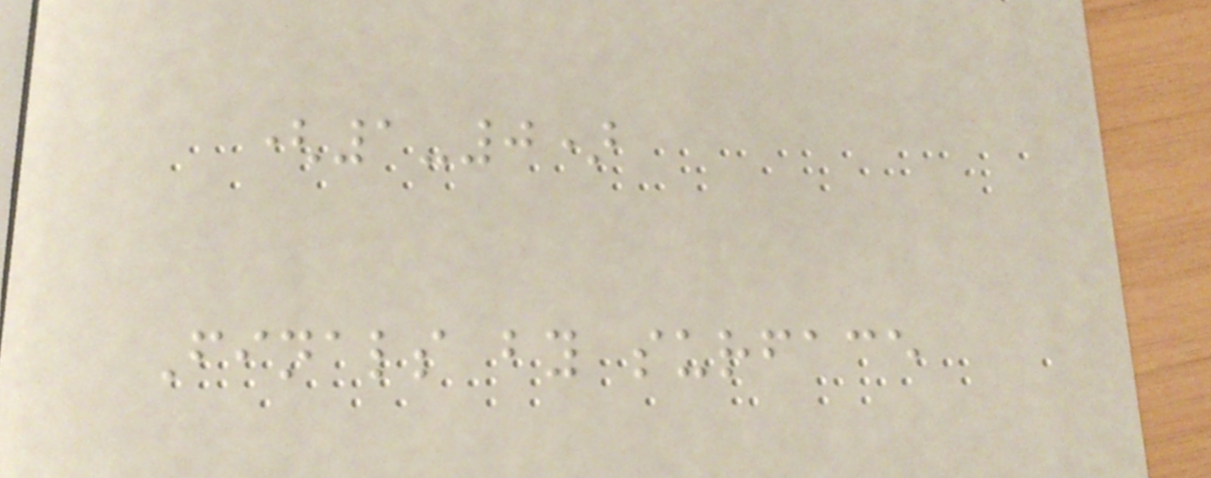(1-0)
Finals by surface
